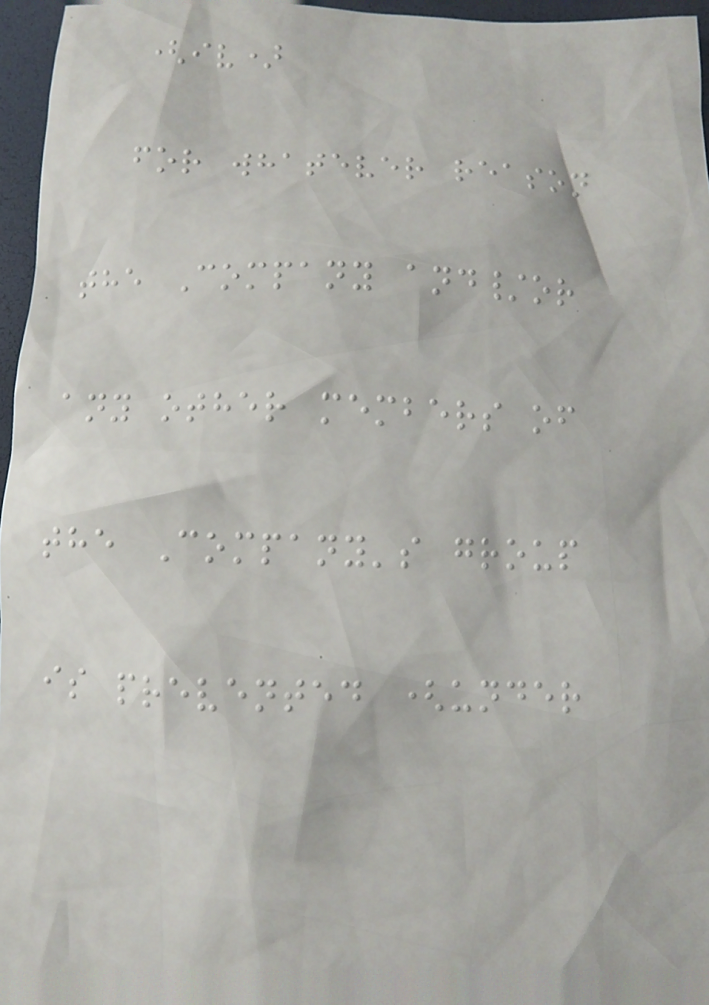(iv)
for whatever reason
the Company and/or
any other members of
the Company's group
is prevented (under
